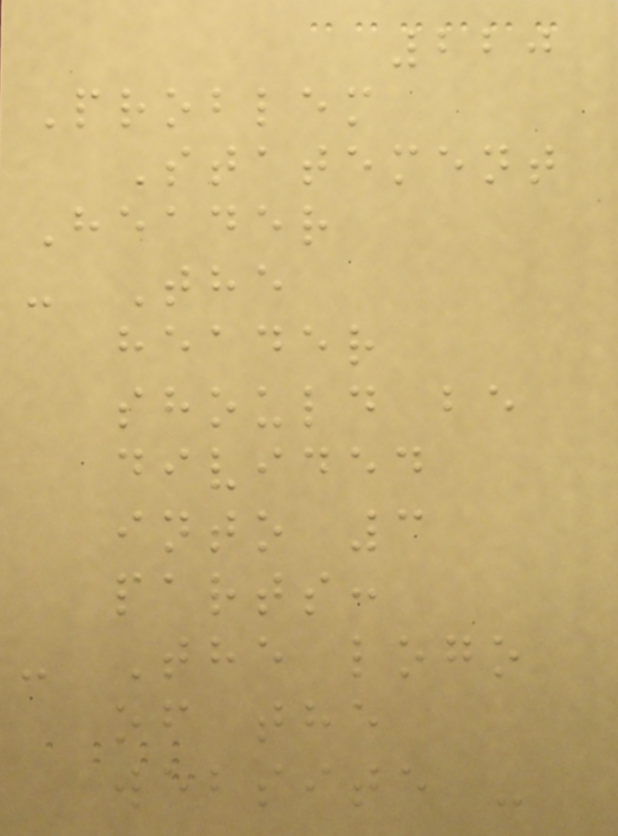220
Problem
Statement
Header
- The
header
should be
divided
into 3
parts:
- The logo
of the
website -
